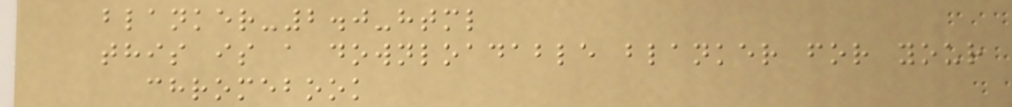blanker-2.0-html
this is a downloadable blanker for your
chromebook
